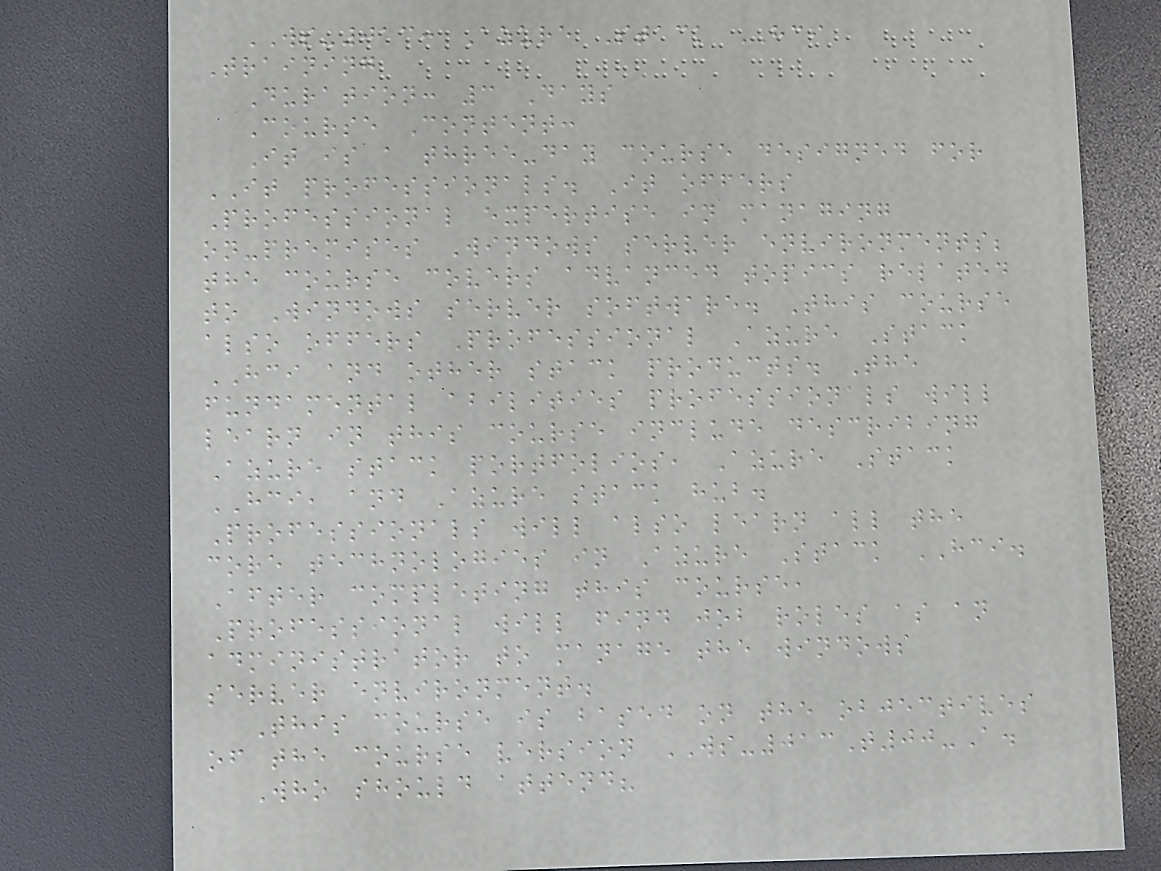WS-013: Azure Stack HCI
Training
Duration: 3 Days
Course Content:
It is a three-day course designed for
IT professionals. It offers
Professional expertise in managing
on-premises Windows server environments;
the course covers advanced topics related
to Windows server software. This course
also offers Professional Azure Stack
HCI and other stack products. The
fundamental abilities professionals will
learn in this course include describing
Azure stack portfolios, Azure Stack
HCI, and Azure stack hub.
Professionals will also learn all the
core technologies in Azure Stack HCI.
After completing this course,
Professional will find job roles as an
administrator to manage the windows
server environment.
This course is based on the objectives
of the course version WS-013T00-A.
Who should attend?
